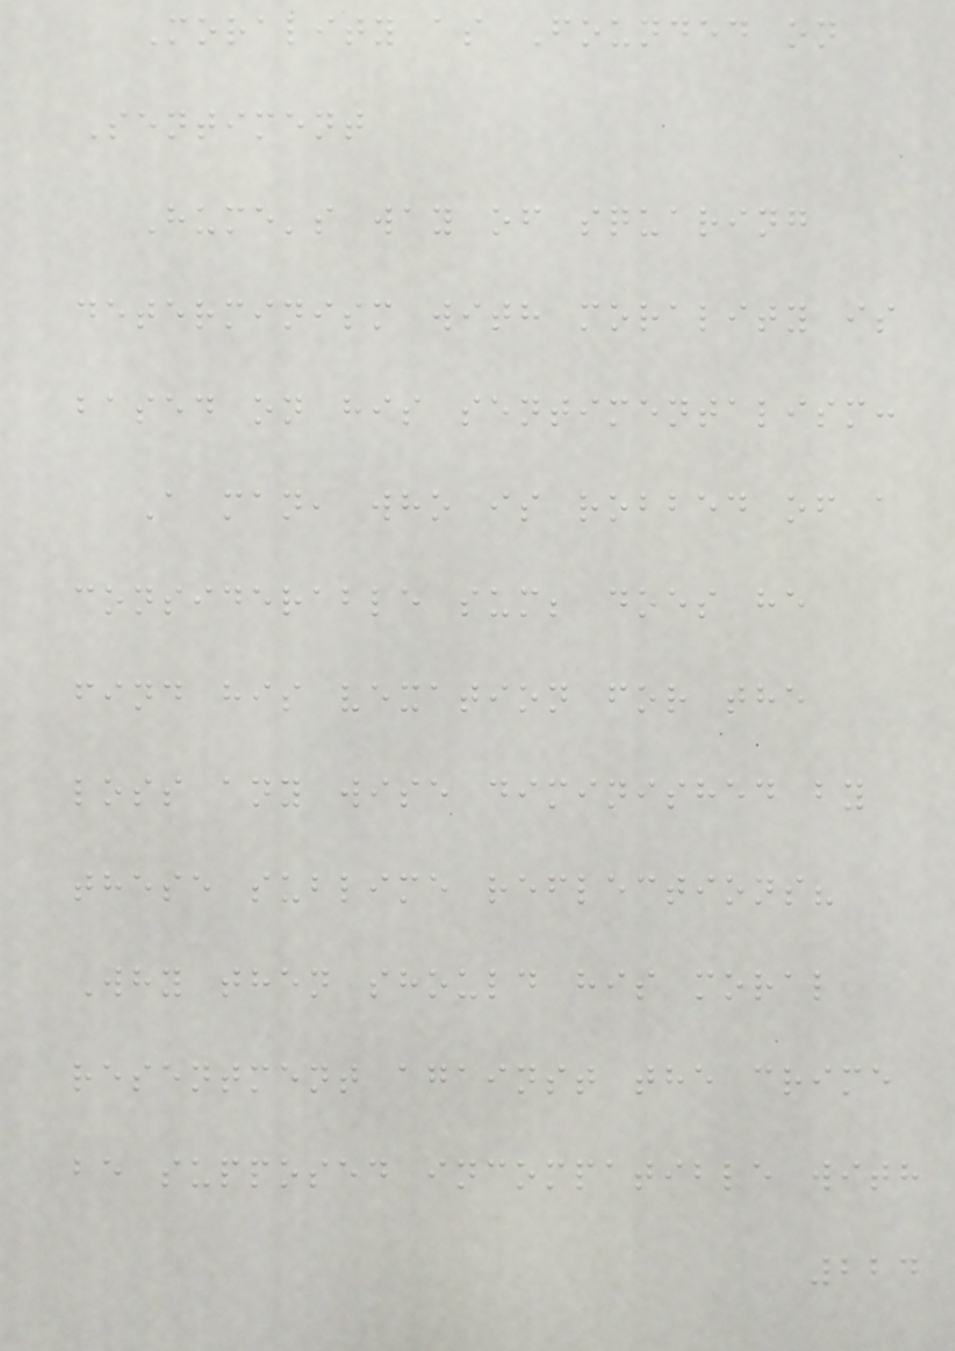Morality as Founded on
Sentiment
Hume's way of squaring
determinism with morality is
based on his sentimentalism:
A man, who is robbed of a
considerable sum; does he
find his vexation for the
loss any wise diminished by
these sublime reflections?
Why then should his moral
resentment against the crime
be supposed incompatible with
224
